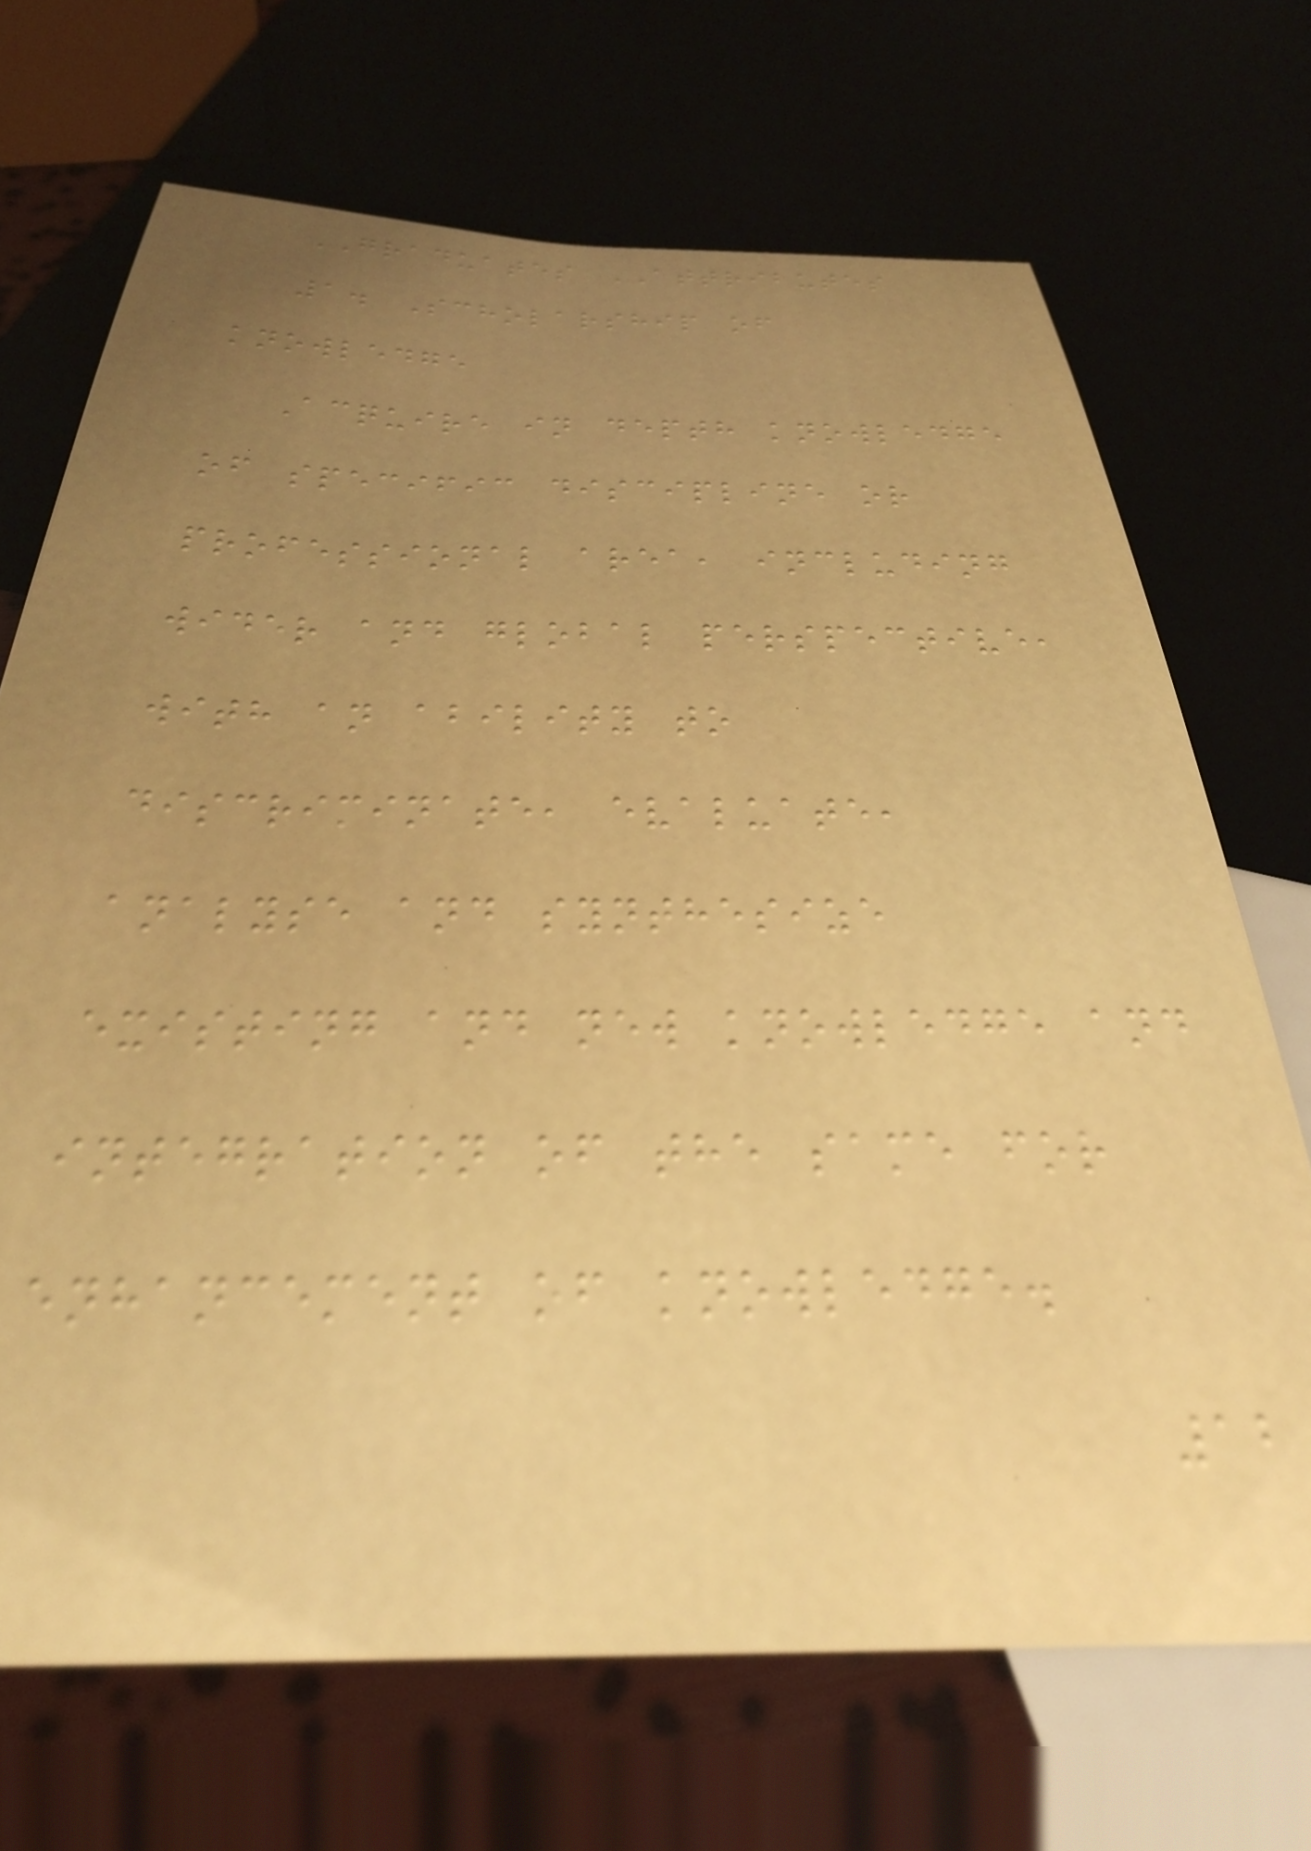GRADUATES ATTRIBUTES
1. Scholarship of
knowledge
Acquire in depth knowledge
of specific discipline or
professional area, including
wider and global perspective,
with an ability to
discriminate, evaluate,
analyse and synthesize
existing and new knowledge and
integration of the same for
enhancement of knowledge.
12
